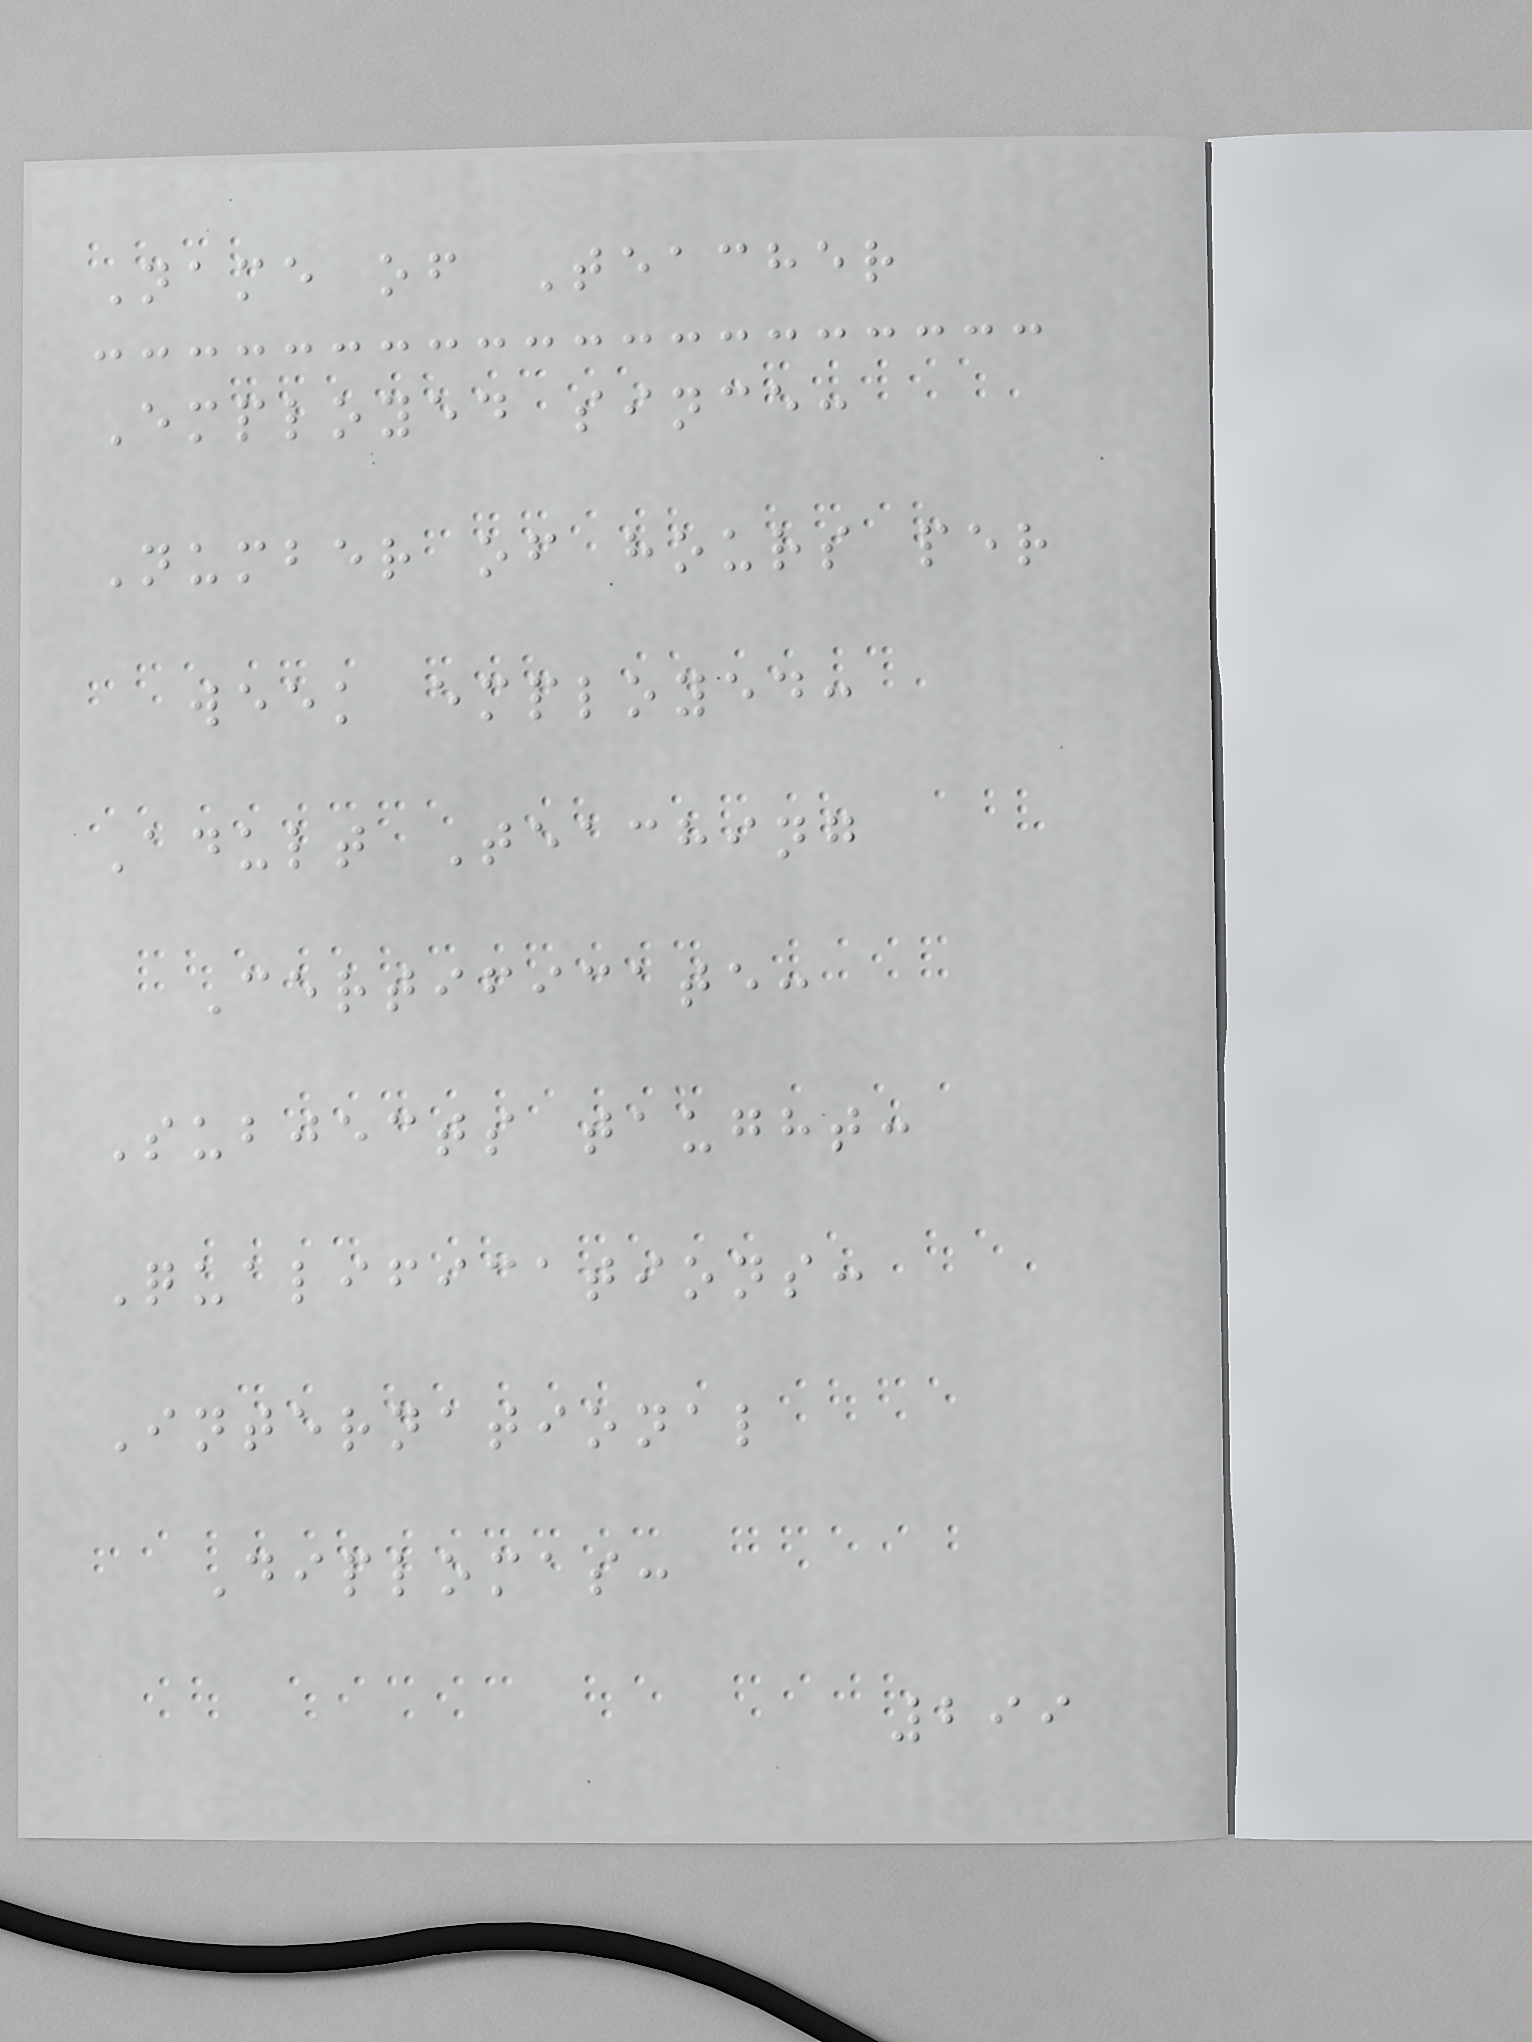Name of Teacher
Employed since:
Number of hours per
week employed:
Adult Teaching
Certificate:
Subjects taught:
Qualifications:
International
Diplomas:
299
